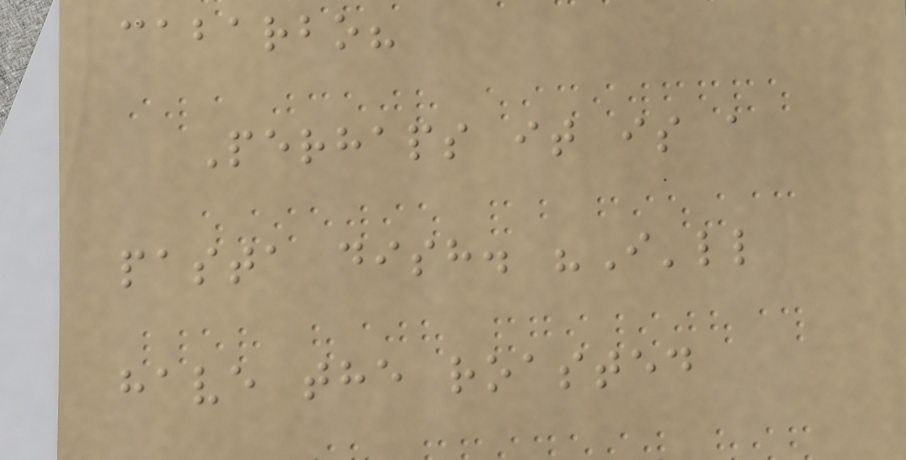cabarbo?
Perhaps it is a
pasta dish. "I'll
have the roasted
